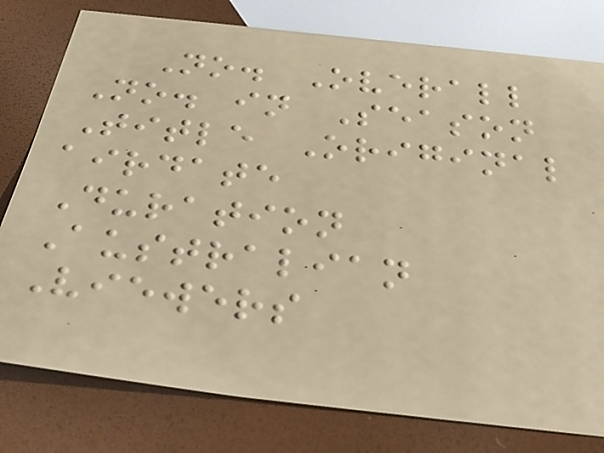No. Overall
No. in Season
Title Original
airdate
Duration
Australian
Viewers
